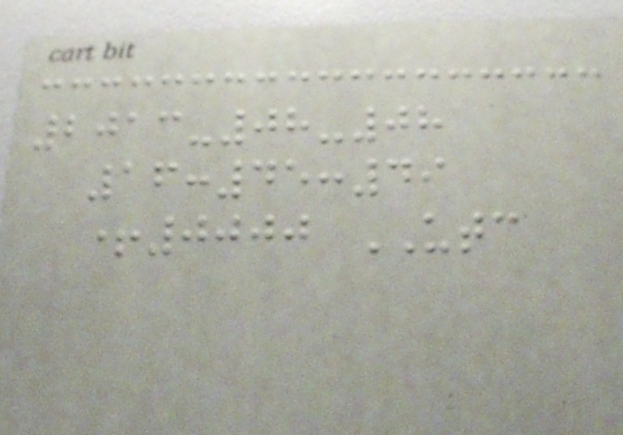2013-08-08
16:45:49
+0000 UTC
